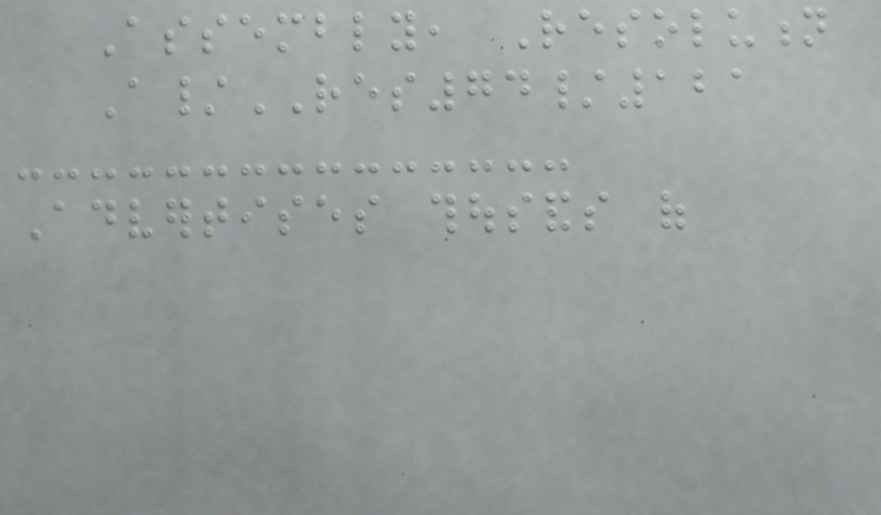Assembly, Resolution
A/RES74/121
Advertises thousands of
